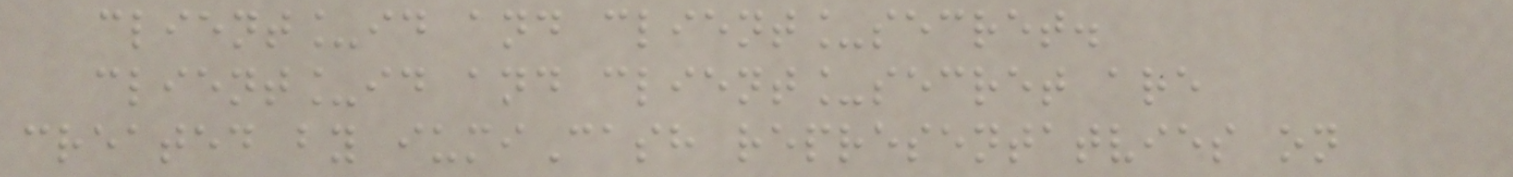client_id and client_secret.
client_id and client_secret are
created by iumiCash representatvies on
